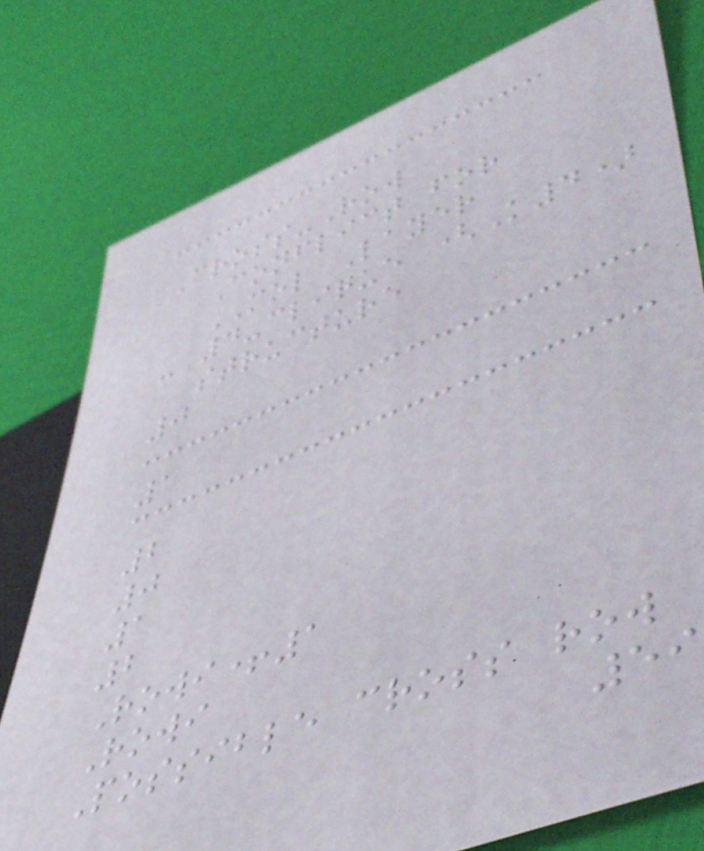Cross-Row
Conflict for
MOL Layer
- 4-clique (K4)
structure
0
1
2
0
1
2
Rowi+1
Rowi
Possible cross row
59
